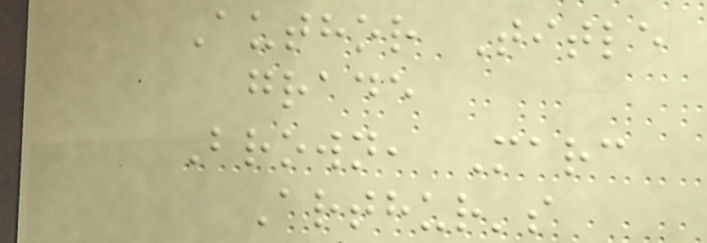Author Title
grade
Brown, Marc
Arthur's
